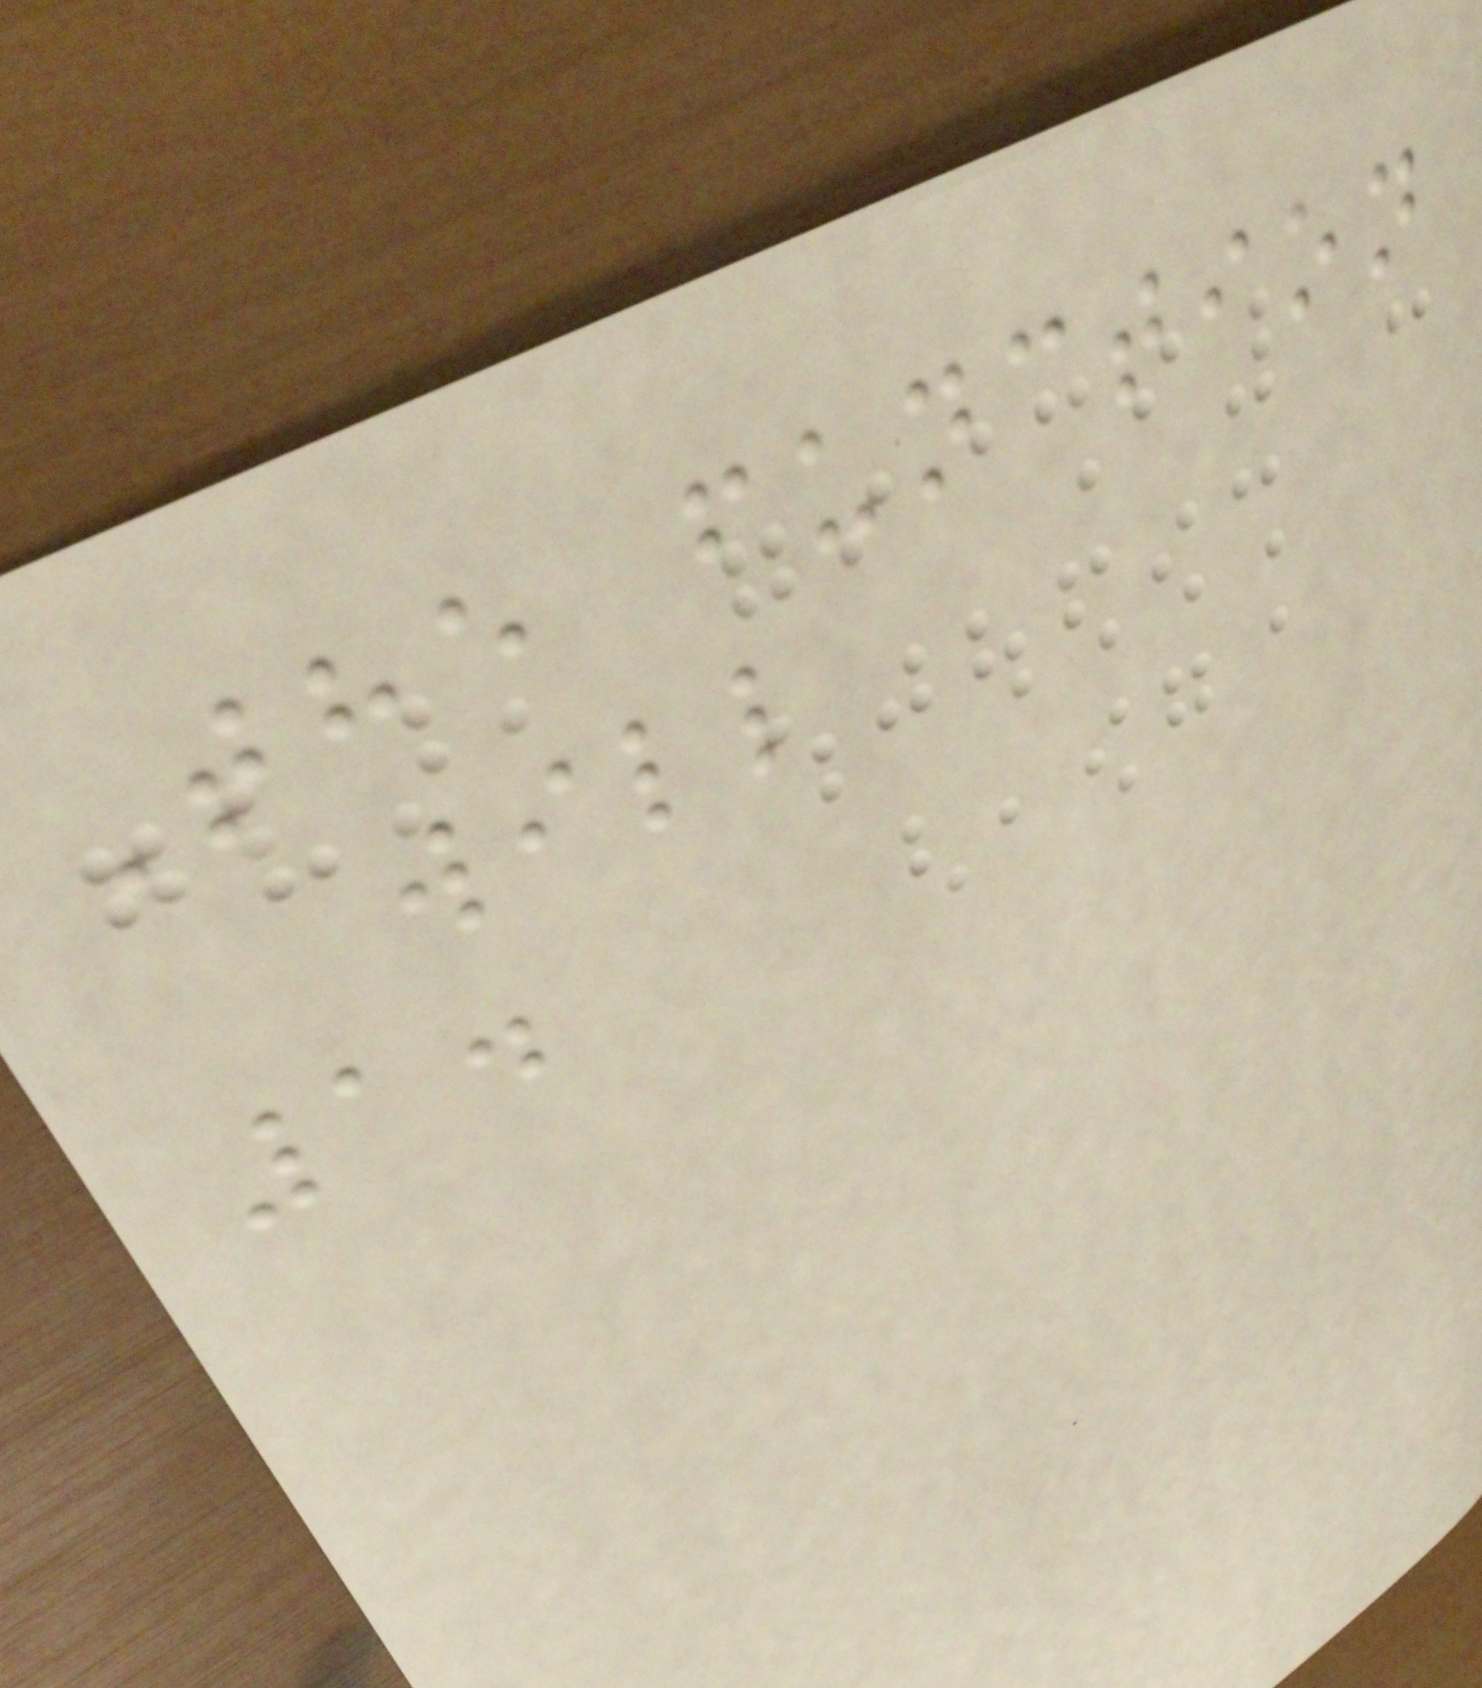The function
will
1.
